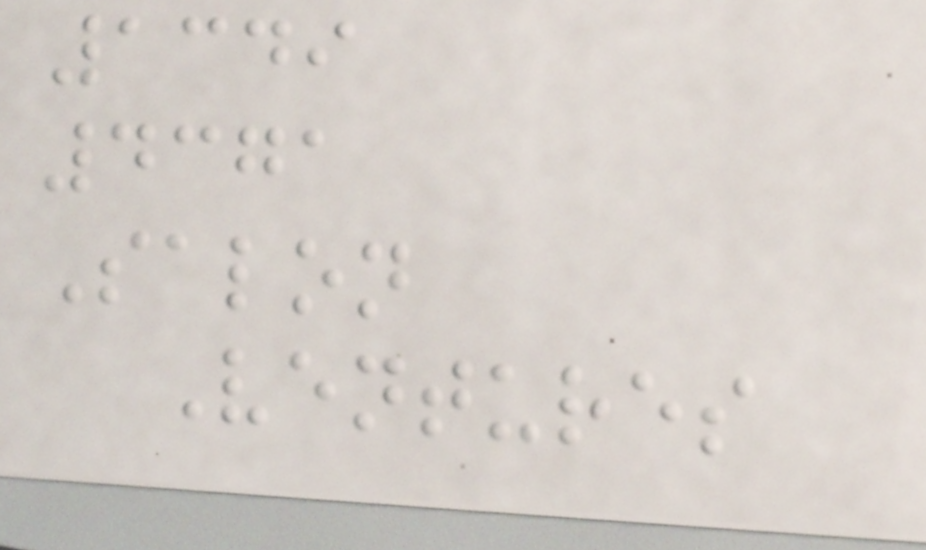1349
4371
Salon
Ventures
